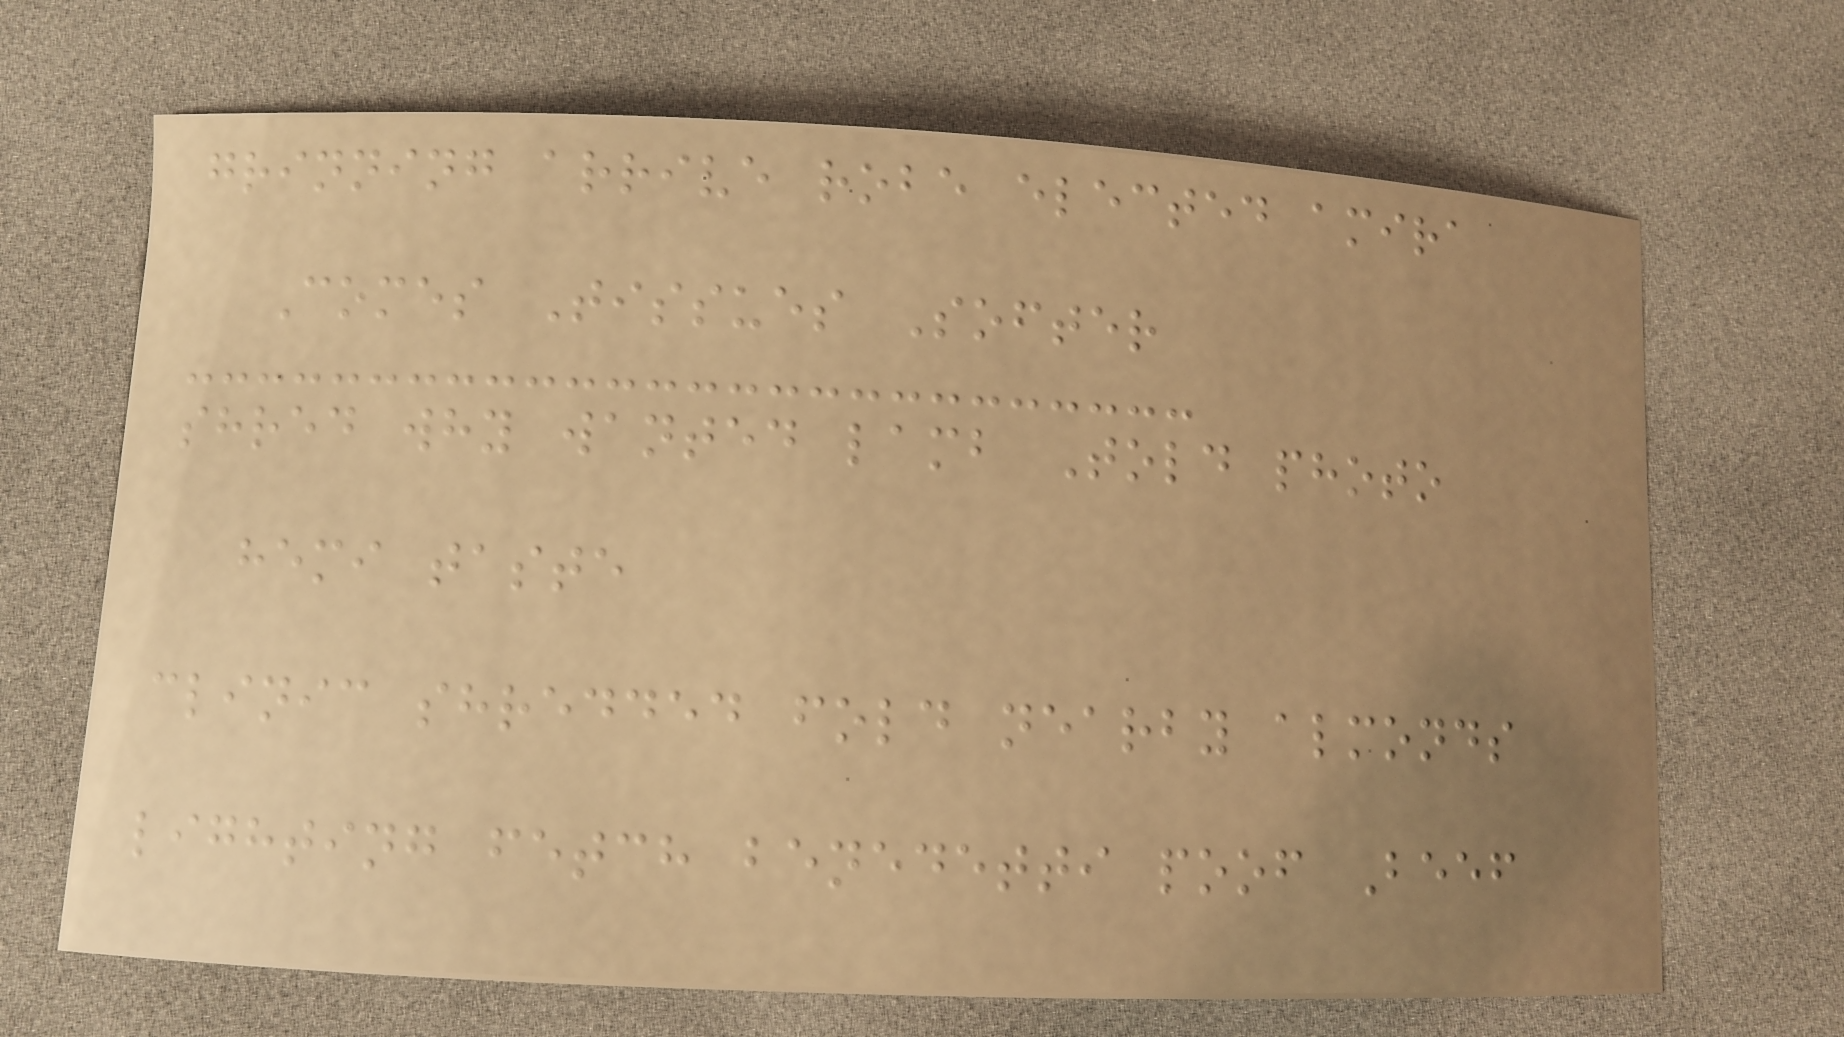grinning arrive robe elected amira
Comes Tissues Softer
shred why wanted lamb Told photo
hemi taste
clinic shredded fold nearby almonds
lighting fetch benedetti poof Beef
